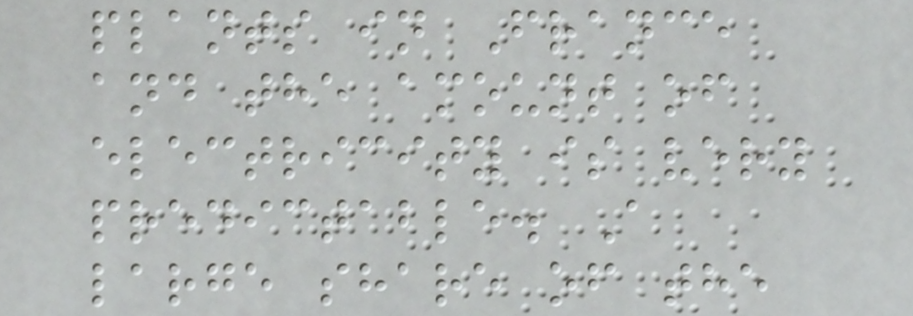plants in France
and the amount of
electricity is very
predictable. A
large share of the
